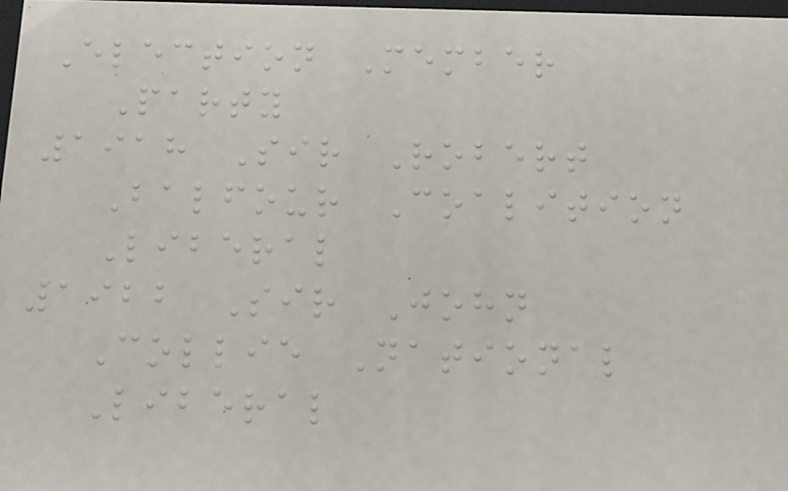Election Member
Party
1918 Sir Robert
Balfour Coalition
Liberal
1922 Sir John
Collie National
Liberal
